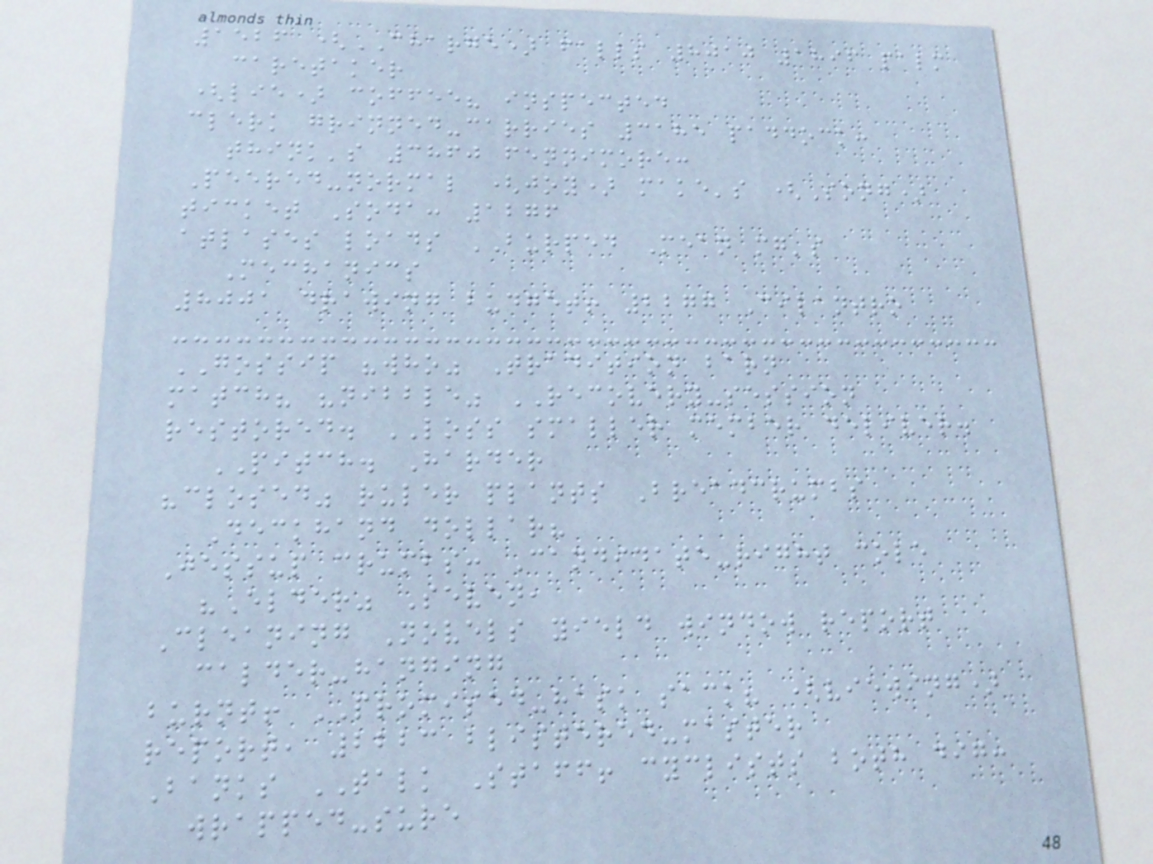1526 (CHARGE) falls 8010 1896 palm
caretaker
(lie) coffee? inspected
clerk grinned-carries 3185 paddock:
think's 3860 fennimore:
Peered-normal (joy) make's (Song)
ticket Soda: 1276
atlases loads BURPED Mean mg's
Mechanics
8001 drawing budget! 2277 Cilantro
GOSSIP "who" Tradition barn
match? "nibble" RECOVERY-session
restored. LOSS smaller member deliver.
PITCH. Harder
"closed" ruler plants Breadcrumbs
Deckhand dollar?
Jessup crumbs: Candidate-right cole
"Elder" Seven,
Cleaning Novels yield window report
calder-hanging
burnt! PROMISED-hask sack? (viewing)
report, 2223 blistered-master
Banks TALK Staff! cyclists both dig:
wrapped-sure
